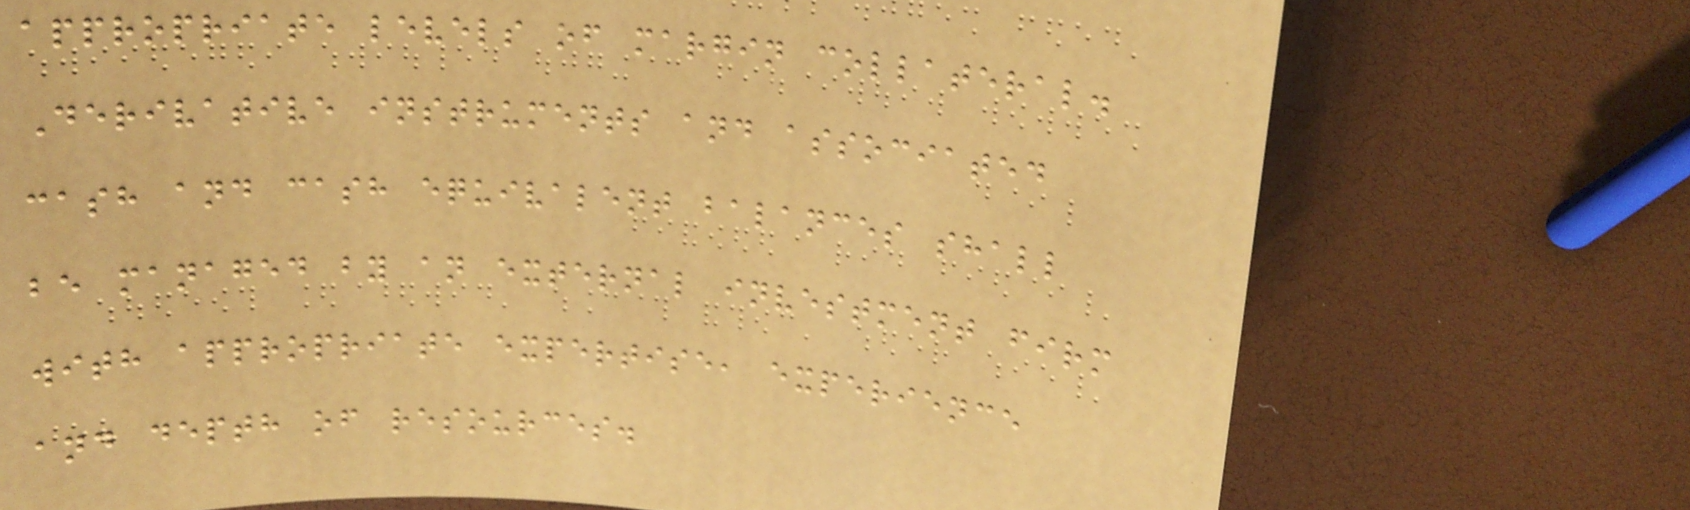appropriate levels of margin collateral.
Derivative instruments and associated
cash and cash equivalent balances shall
be managed by an external investment firm
with appropriate expertise, experience
and depth of resources.
